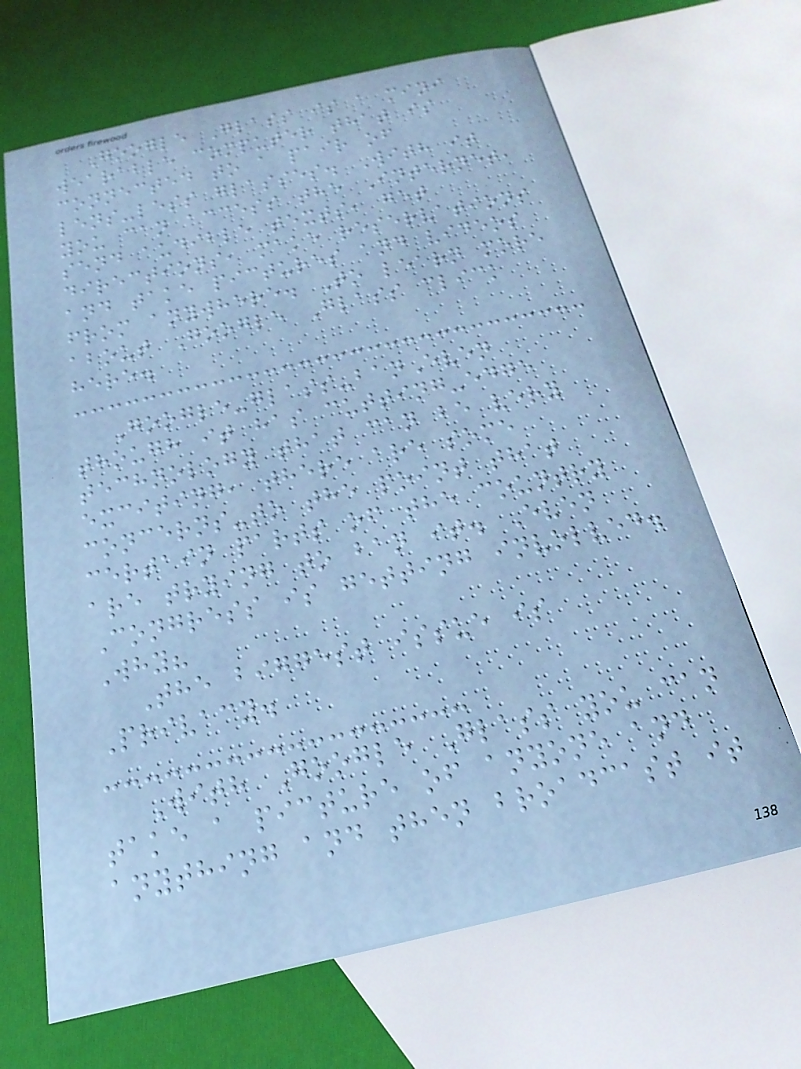Google Glass is a mini
wearable computer that is
connected to a pair of
lens-less glasses. With it
you can access the Internet,
send audible texts, get
directions, make reservations
and take pictures and videos
from anywhere. To learn more
about Google Glass click
here.
Google-glass-banEven
though it has cutting-edge
technology that can be very
exciting, there are some
concerns-to the point that
certain parts of the country
are trying to ban it. Even
Congress is getting involved.
Why?
The biggest issue is
Privacy.
With Google Glass you can
take a picture of anyone and
anything and then broadcast it
